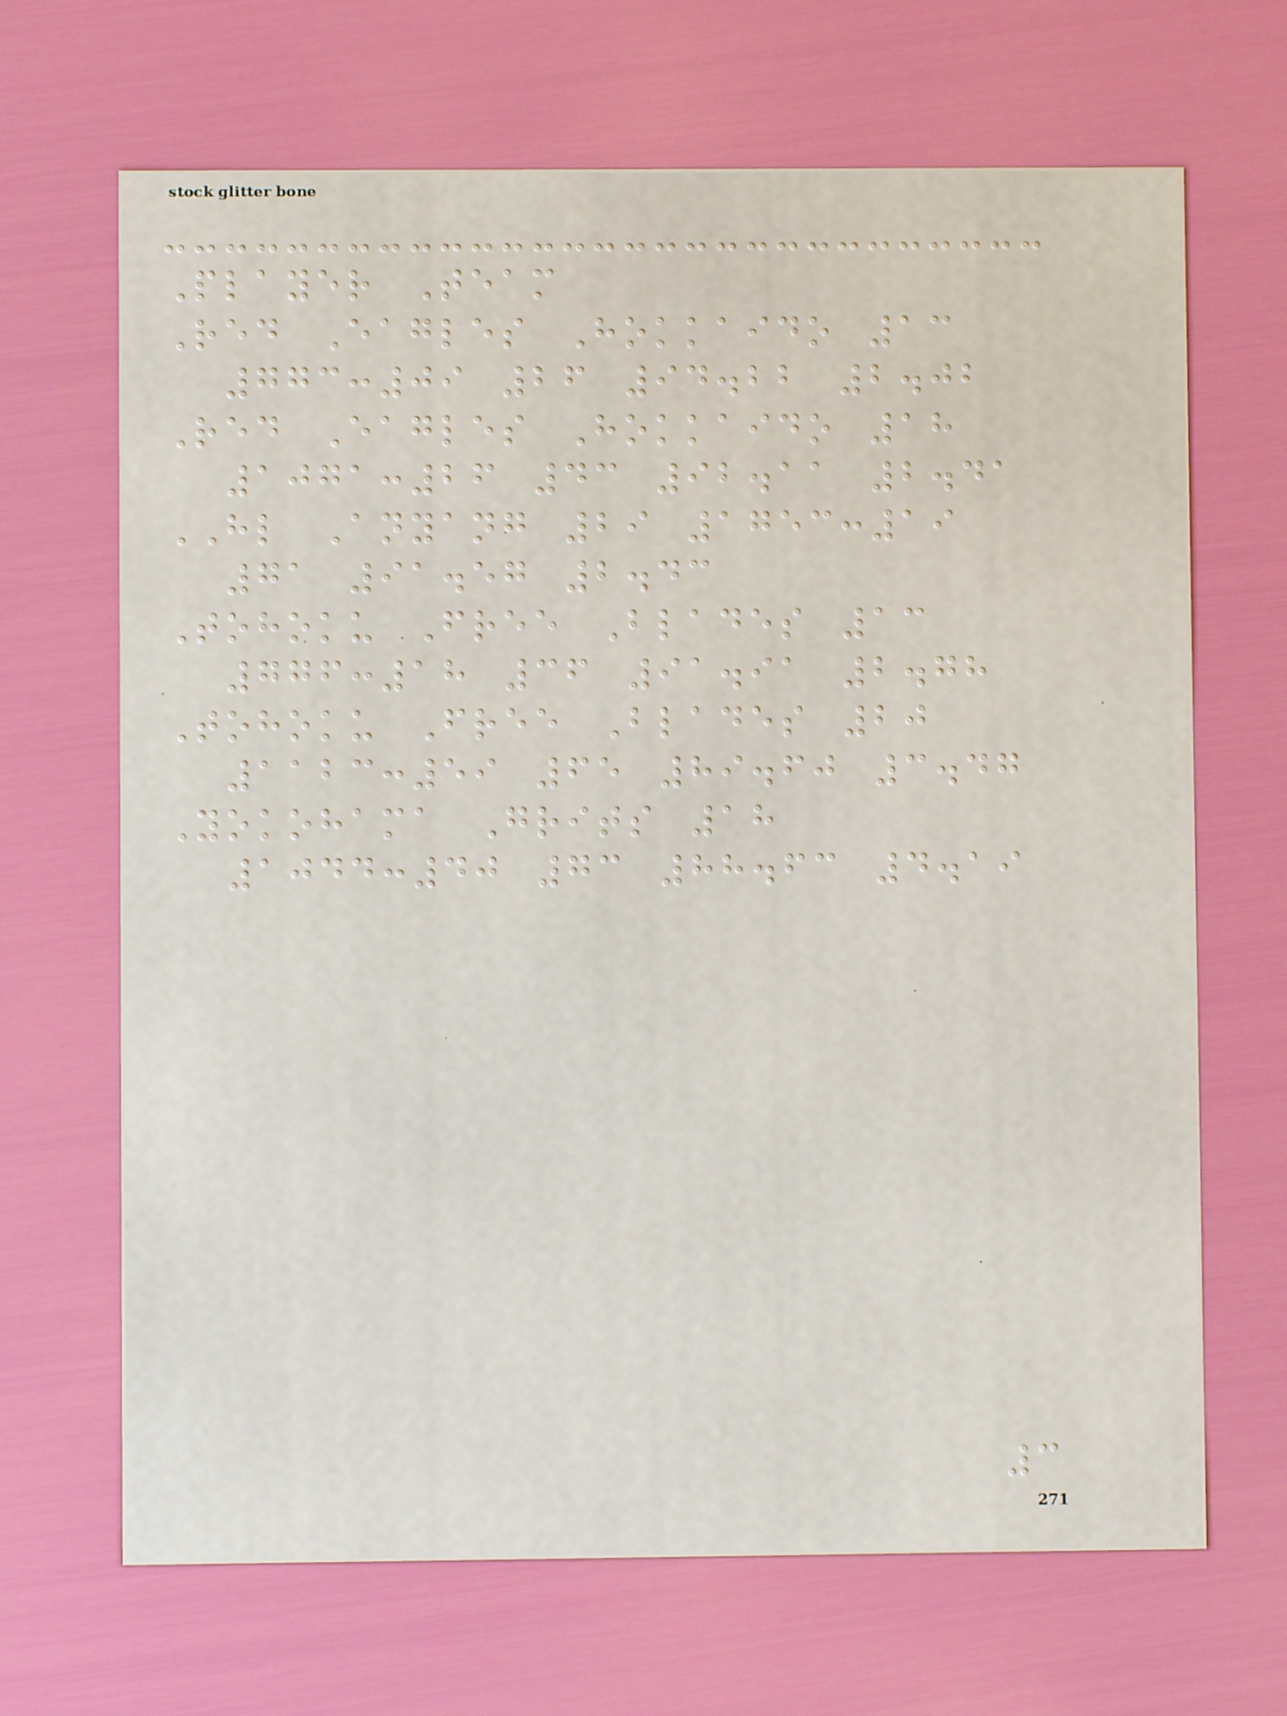Player Team
Red Eagles Hokkaido 13
773:09 26 94.22 2.02
Red Eagles Hokkaido 18
1071:26 43 92.11 2.41
HL Anyang 29 1753:19
71 91.57 2.43
Tohoku Free Blades 13
776:18 36 91.91 2.78
Tohoku Free Blades 20
1123:59 65 89.60 3.47
Yokohama Grits 18
1044:40 73 88.63 4.19
3
